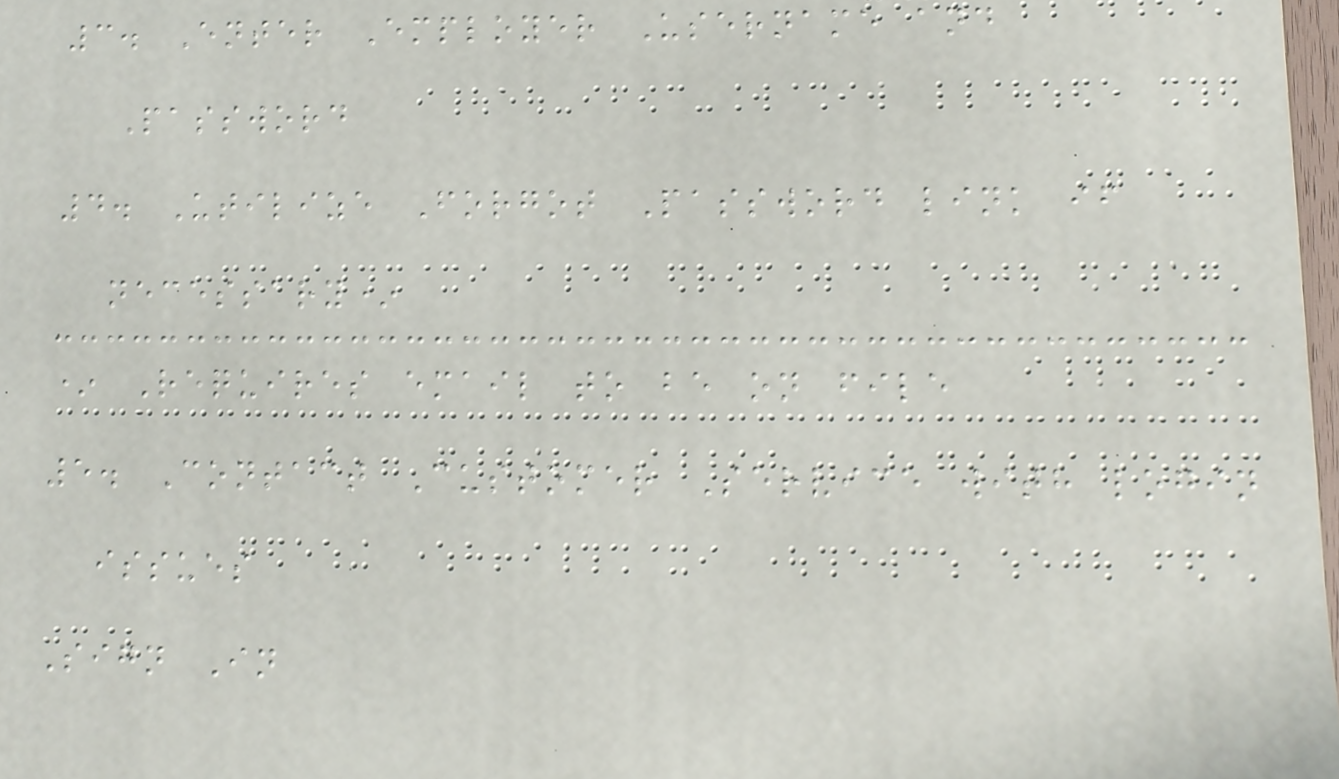3. Enter Employer Username and
Password
4. Utilize Forgot Password link if
necessary*
* Requires email to be on file
5. Contact Customer Service with login
issues
Sign In
